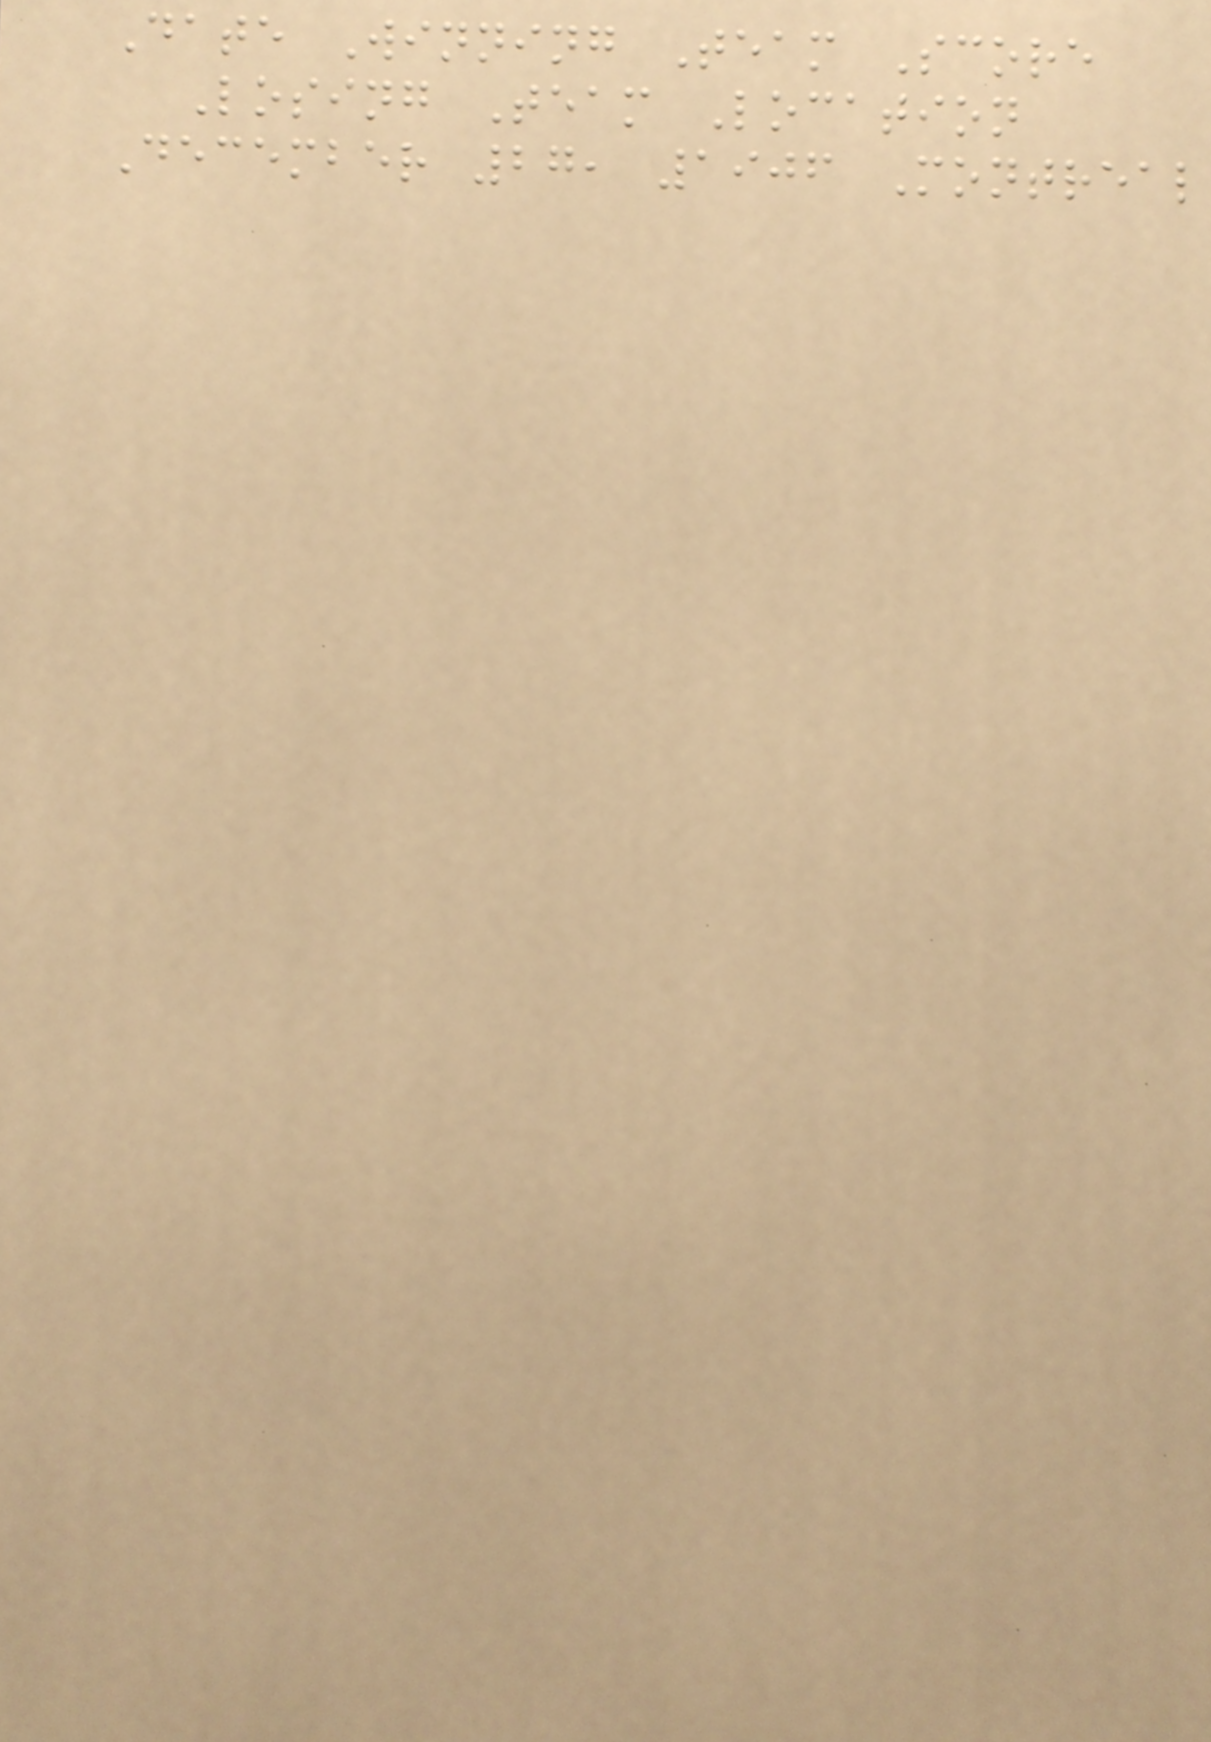Date Winning Team Score
Losing Team Location
December 27, 1906 Montreal
